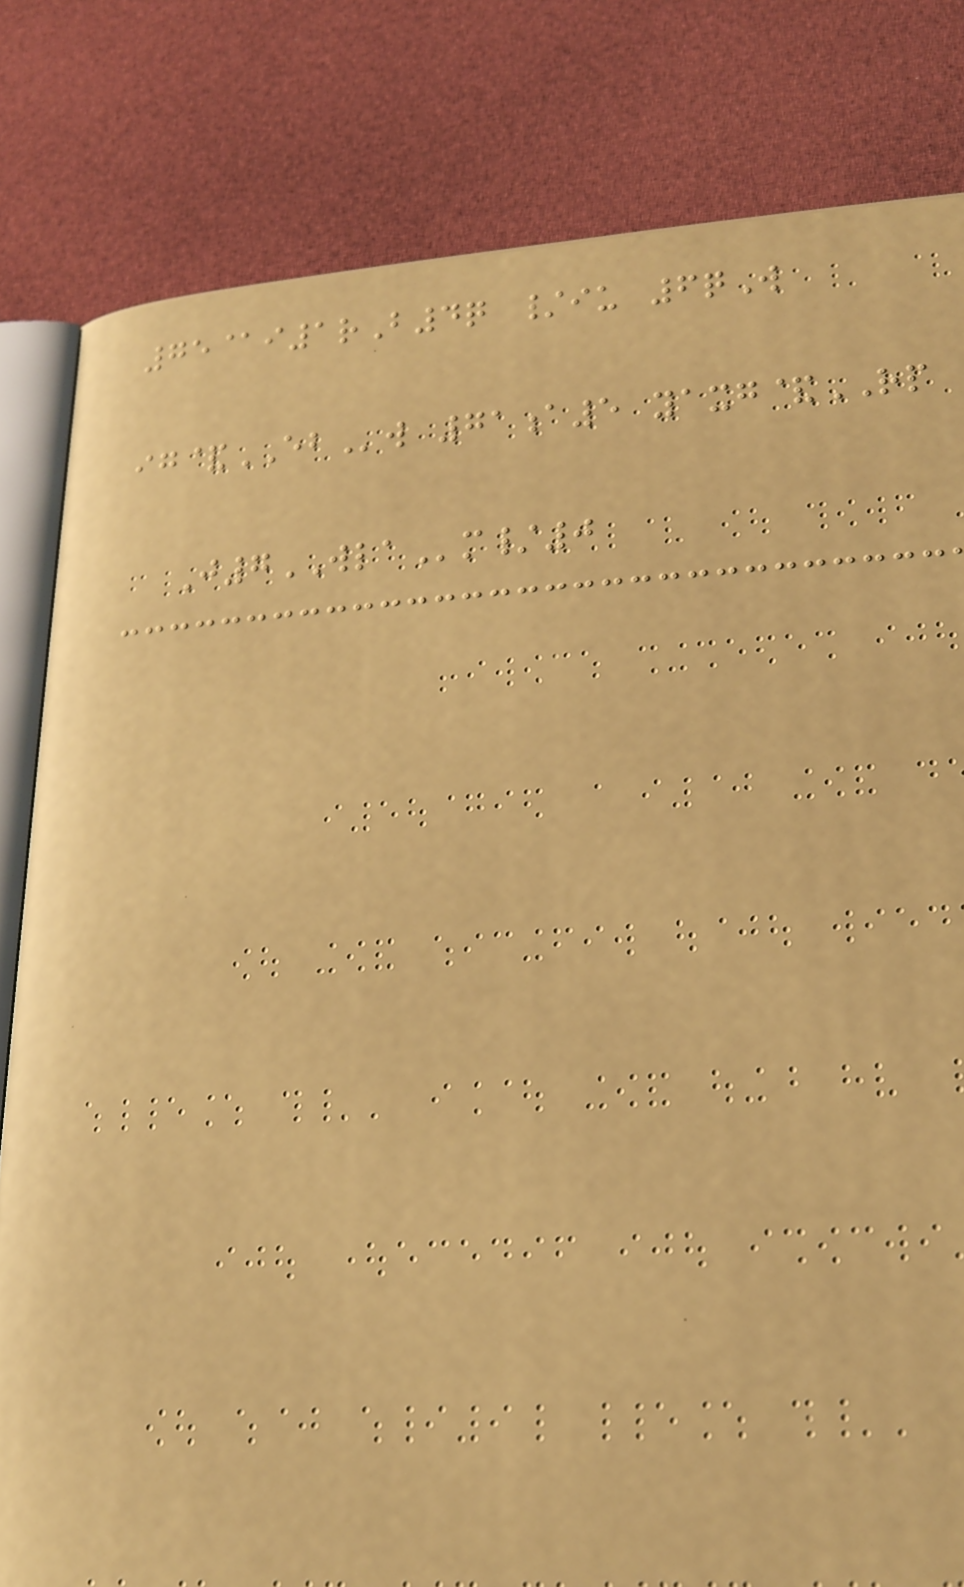75@i1rB4q /iu 6qW
ig&EBw 71a5 yaxg&RP
J7WLAm/0
